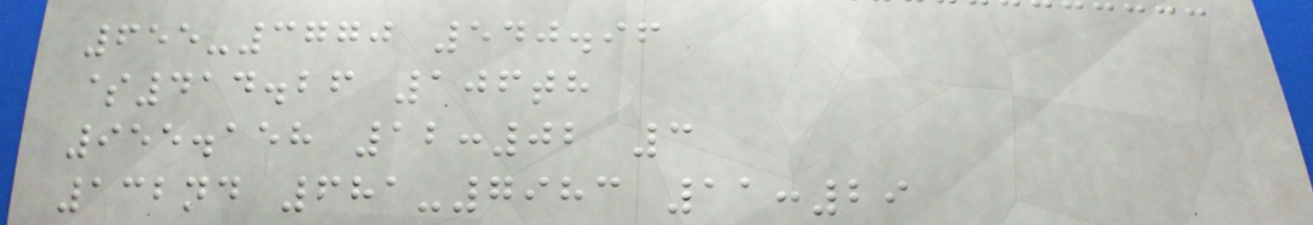655-3770 540.96
$414.26 106th
955.158 12:02 3
132nd 681-7983 11:29
